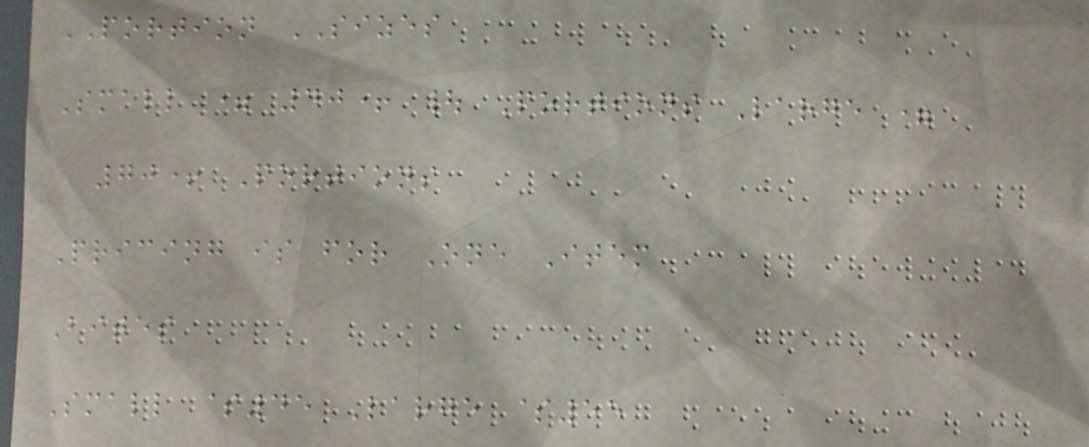PORTION SIZES
Small = 40+ | Portions Large =
70+ Portions
Pricing is for One Item
Bites
Small $45 Large $55
